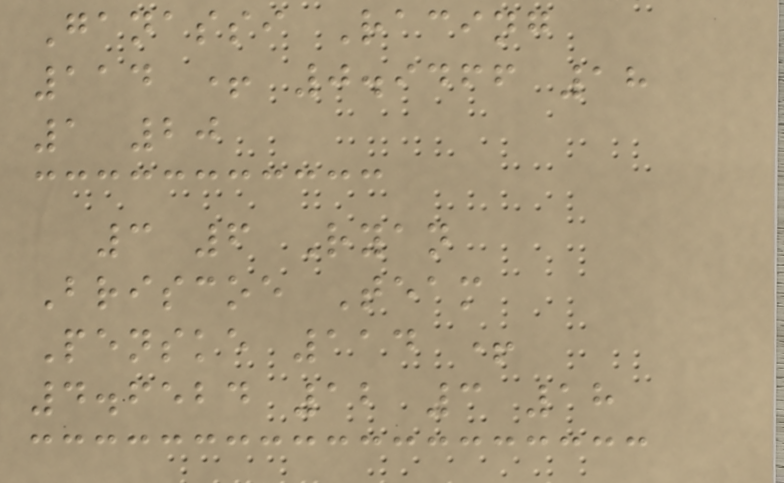Ganassi Racing
114 + 0.9466 18
1 20
3 6 Ryan
Briscoe Team
Penske 114 +
4.6524 12 3 18
